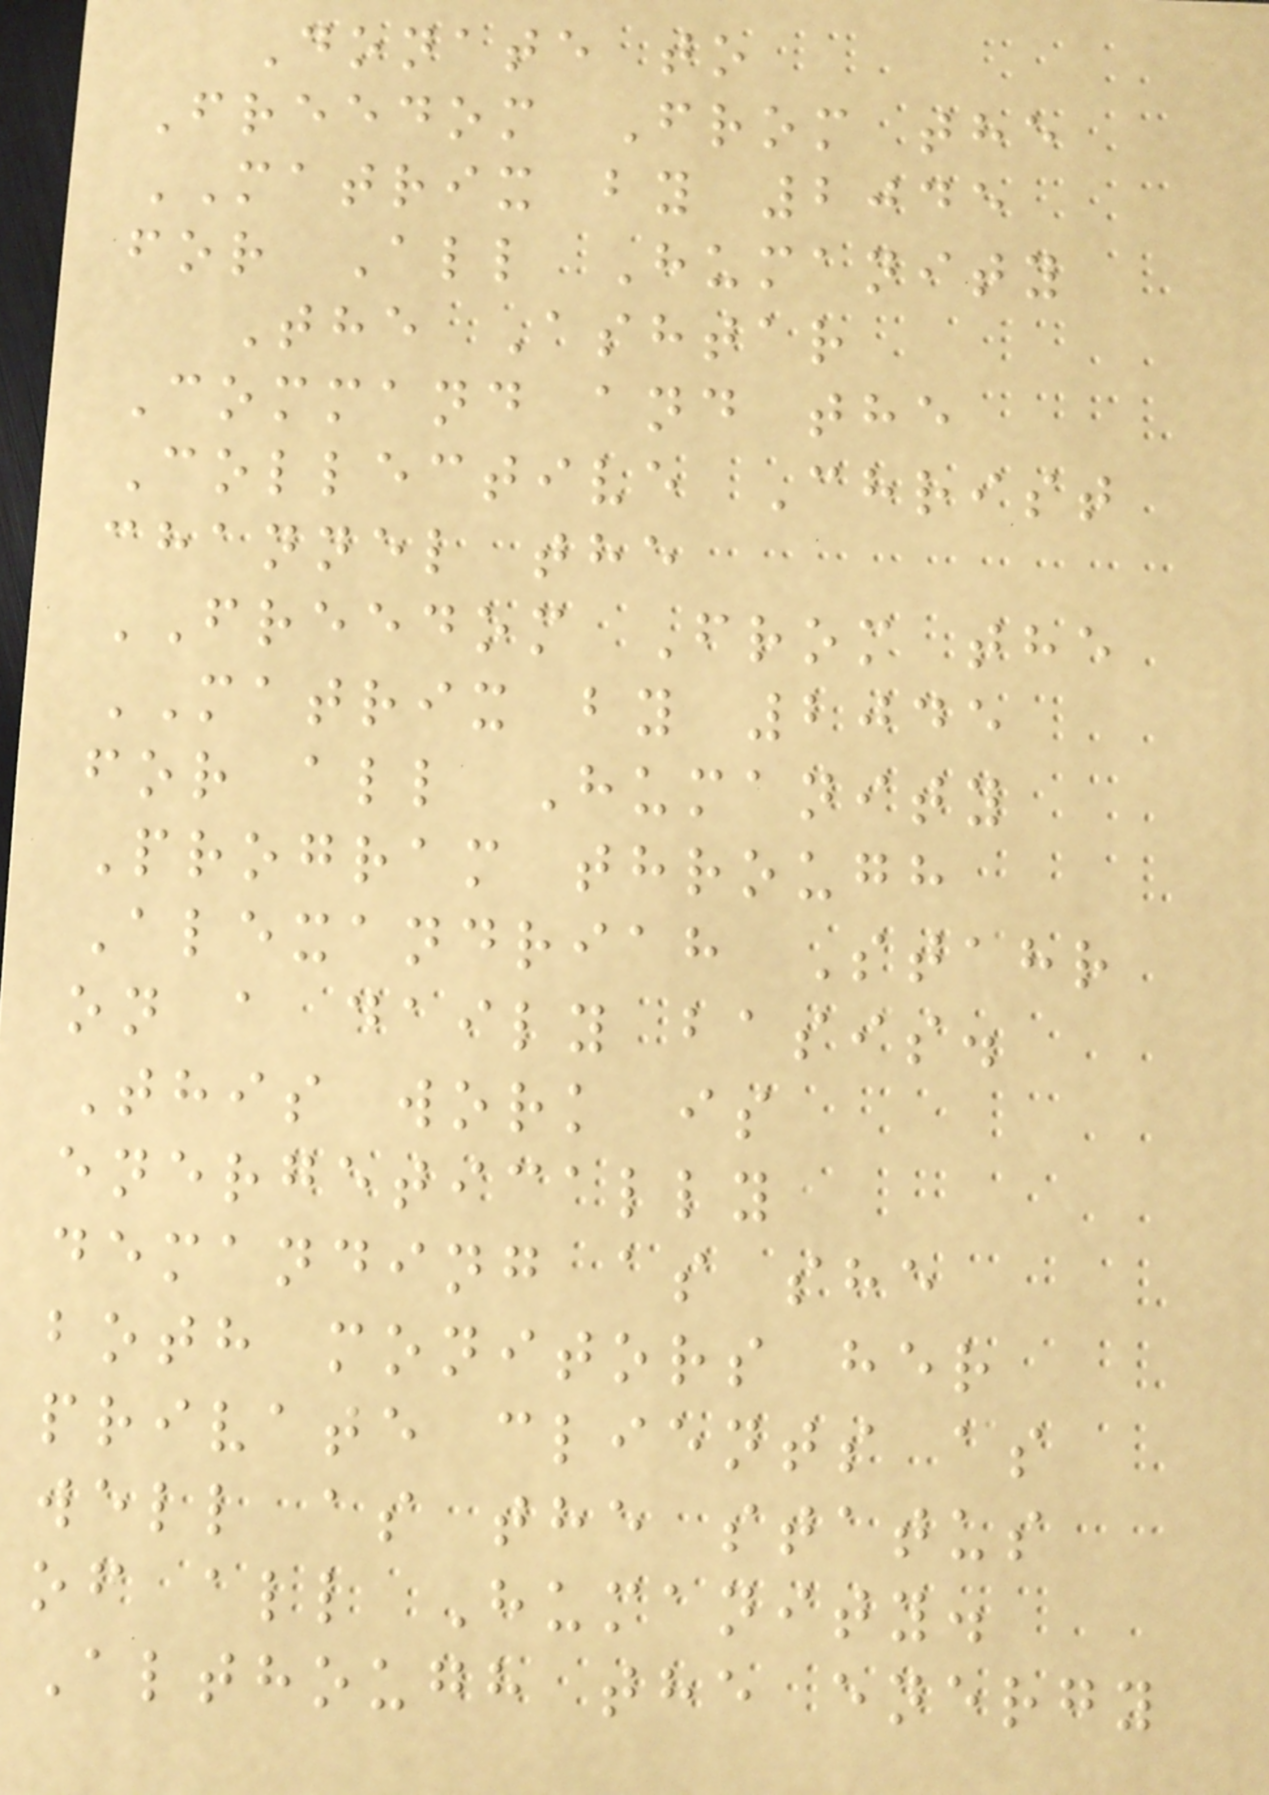Donate to
Freedom From the
MATRIX by 2045
for All Humanity
The Ashtar
Command and the
Collective Christ
channel the
FREEDOM From the
MATRIX by 2045
for all Humanity
Program through
Alexandriah Stahr
on a daily basis.
This work is
energetically
demanding as she
both monitors her
private clients as
well as the status
of all Humanity.
Although the energy
